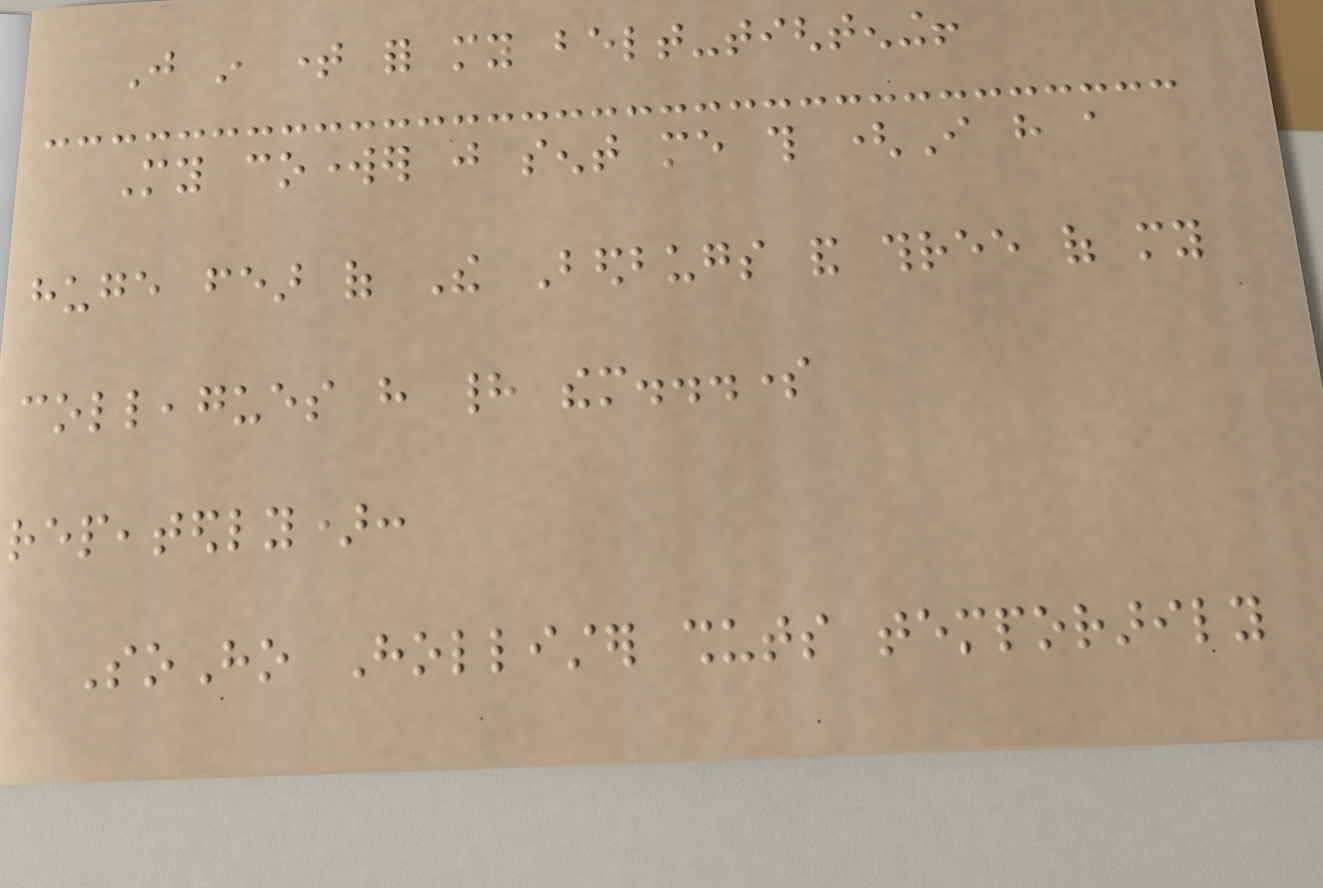Just in time for my belt-tightening!
My coworker just sent me this (I have a
huge fear of The Bedbugs and three of my
colleagues have had them...some
repeatedly):
SoHo Hollister shuts temporarily
